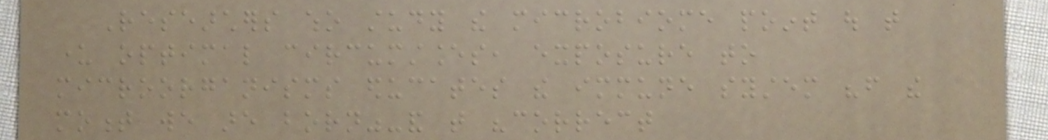Researchers who study the microbiome point out that
under optimal circumstances, exposure to
microorganisms educates the immune system "from the
moment we are born"-and that "correct
